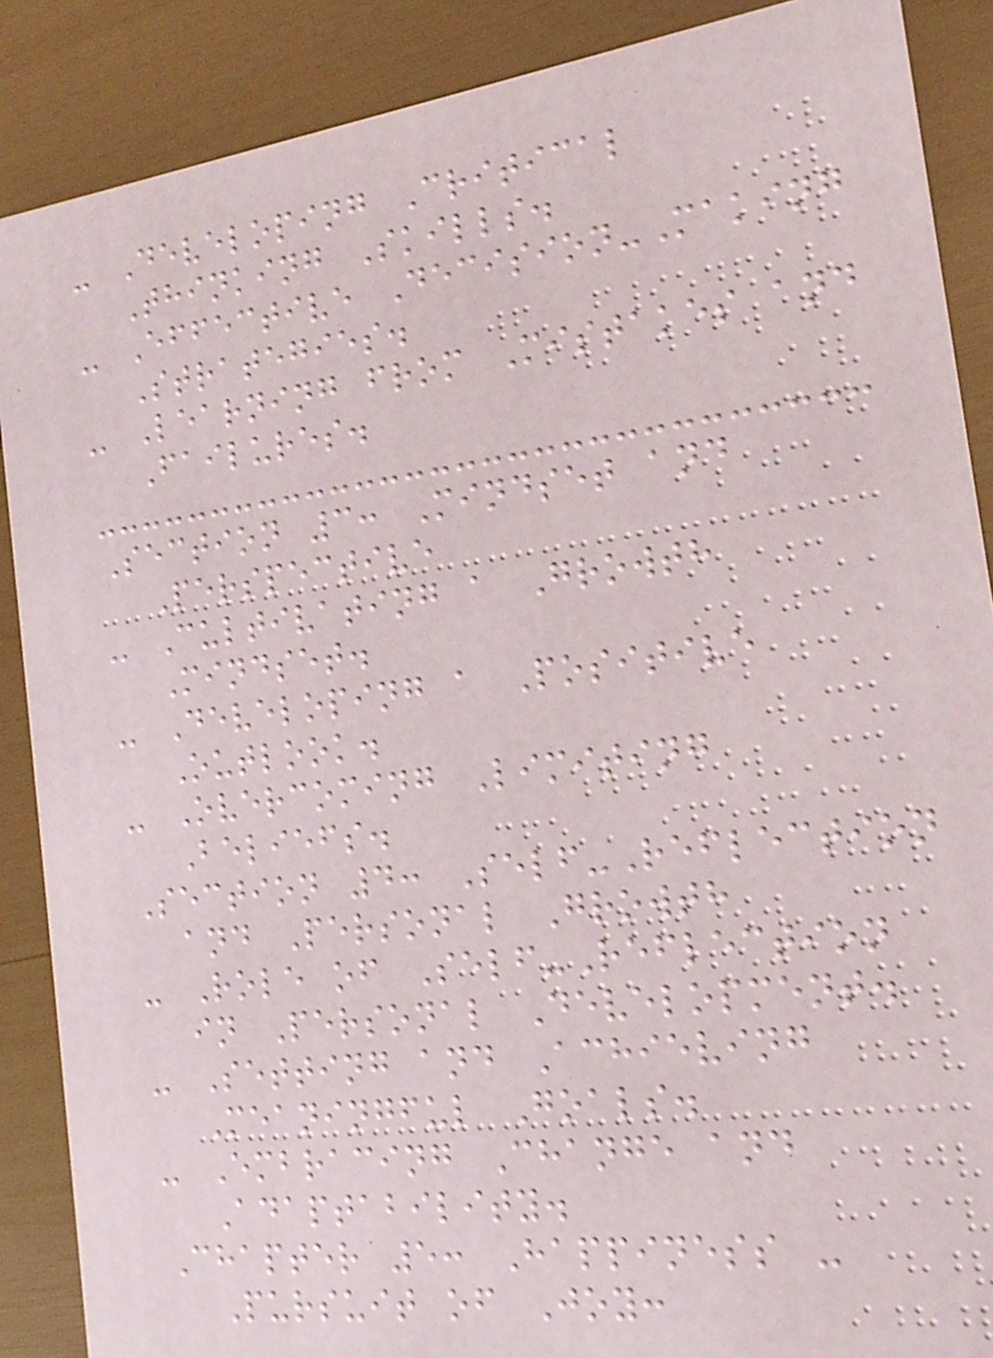- Developing Critical
Thinking Skills.
- Effective Decision-Making
Strategies.
- Learning from Mistakes and
Failures.
Section 3: Mindset and
Perspective
- Cultivating a Growth
Mindset.
- Developing a Positive
Outlook.
- Overcoming Limiting
Beliefs.
Section 4: Self-Reflection
and Personal Growth
- Role of Self-Reflection
in Personal Development.
- Setting and Achieving
Meaningful Goals.
- Embracing Change and
Adaptability.
Chapter 5: Happiness -
Pursuit of Joy:
